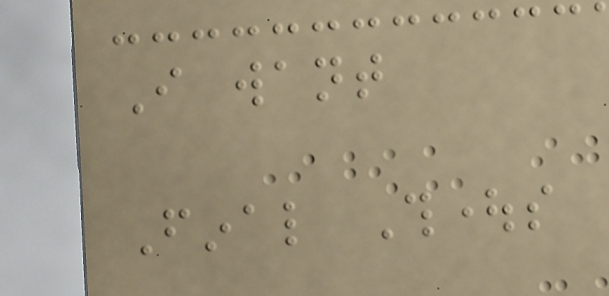I want
Final Thoughts
